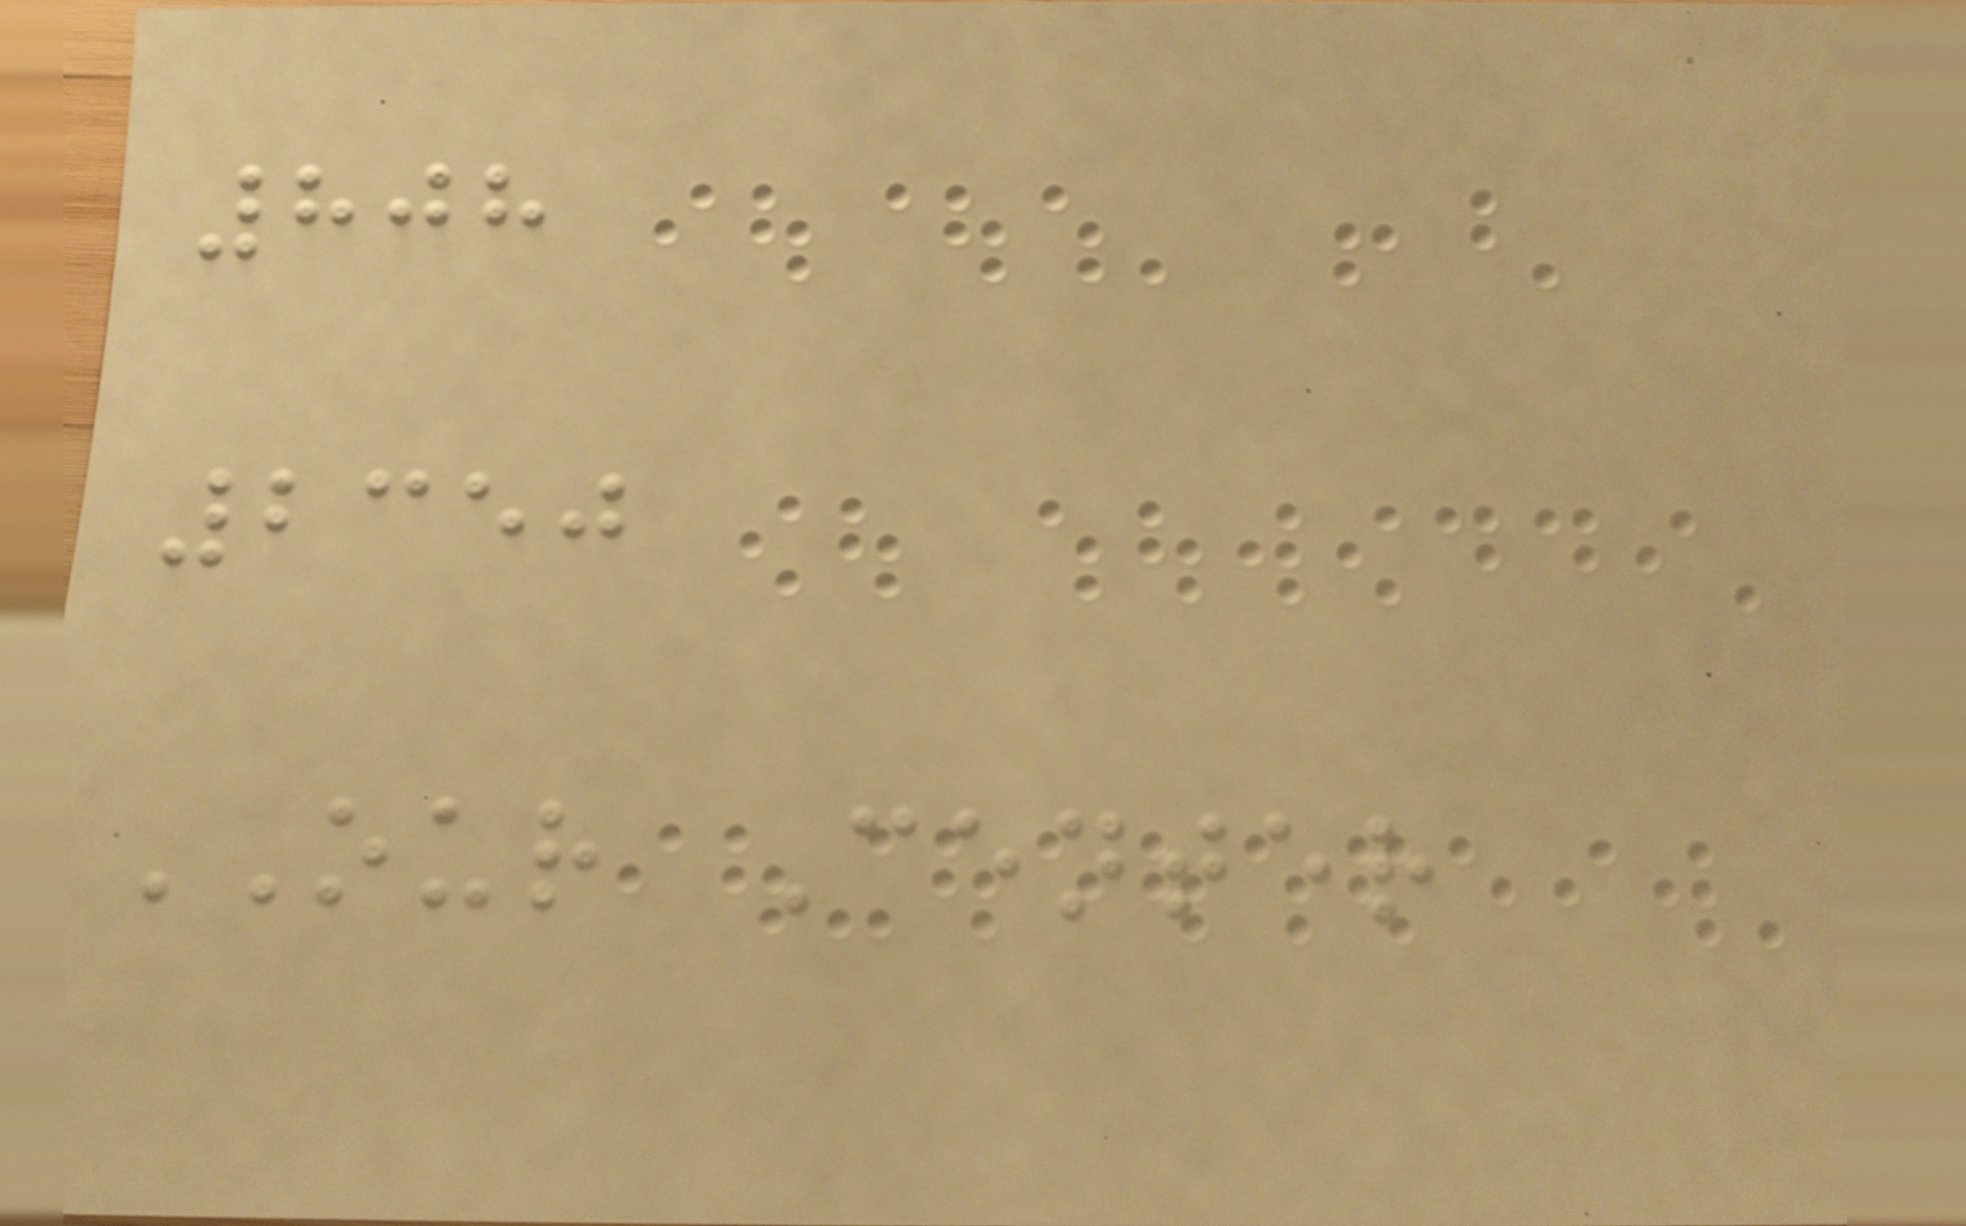808
2350
OUR Center
